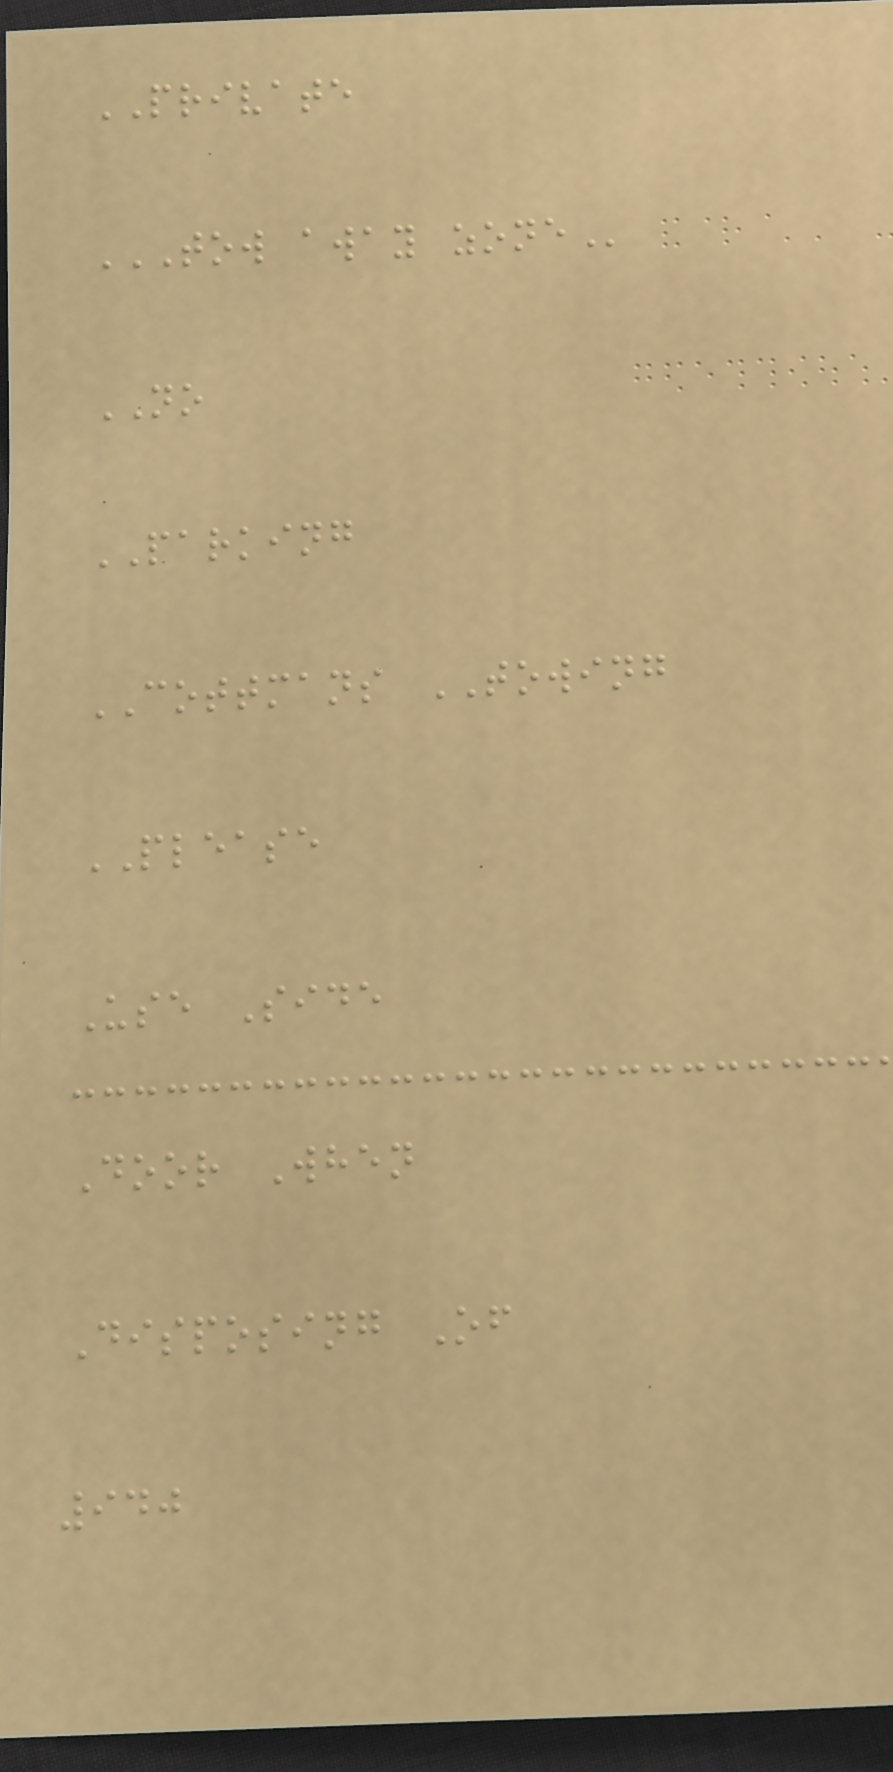PRIVATE
TOW AWAY ZONE
NO
PARKING
COTTMANS TOWING
PLEASE
Use Side
Door When
Disposing Of
940
